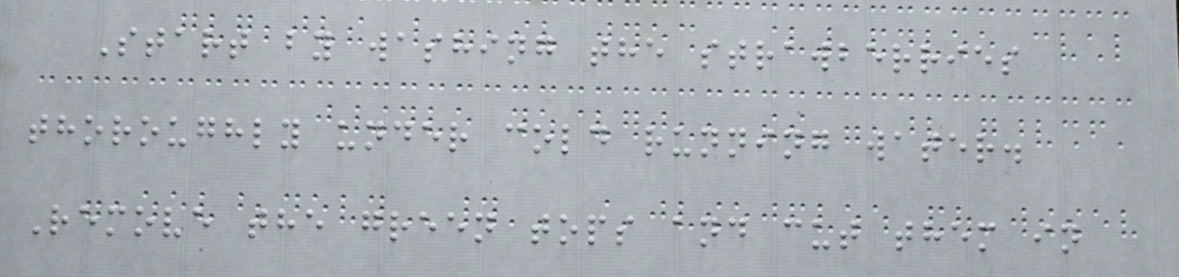Start by washing the strawberries
thoroughly under cold running water.
Remove the green tops and cut them in
